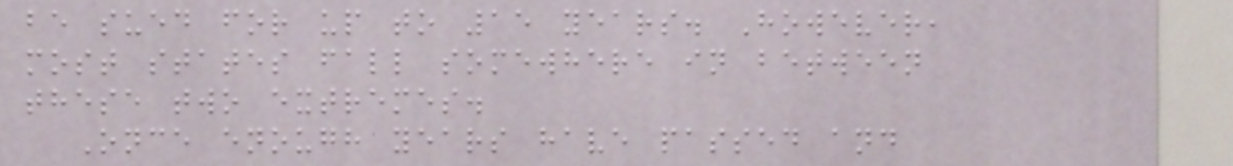be sued for up to 15 years. However,
most states fall somewhere in between
these two extremes.
Once enough years have passed and
